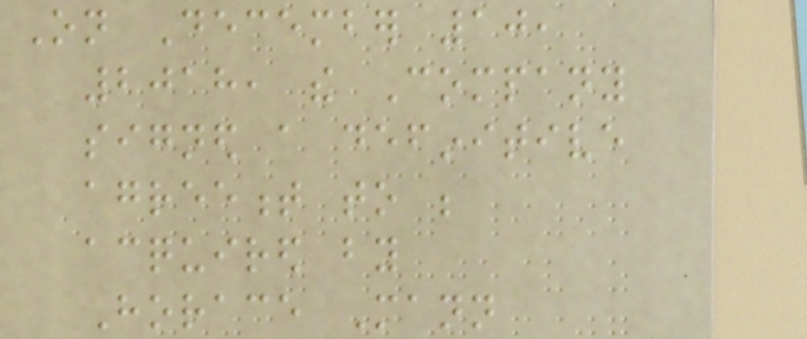On December 10,
2018, the Company
signed a definitive
agreement to be
acquired by
Horace Mann
